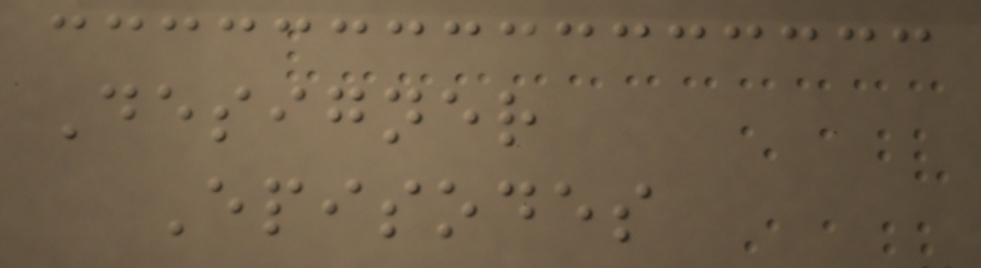Designer
Episodes
